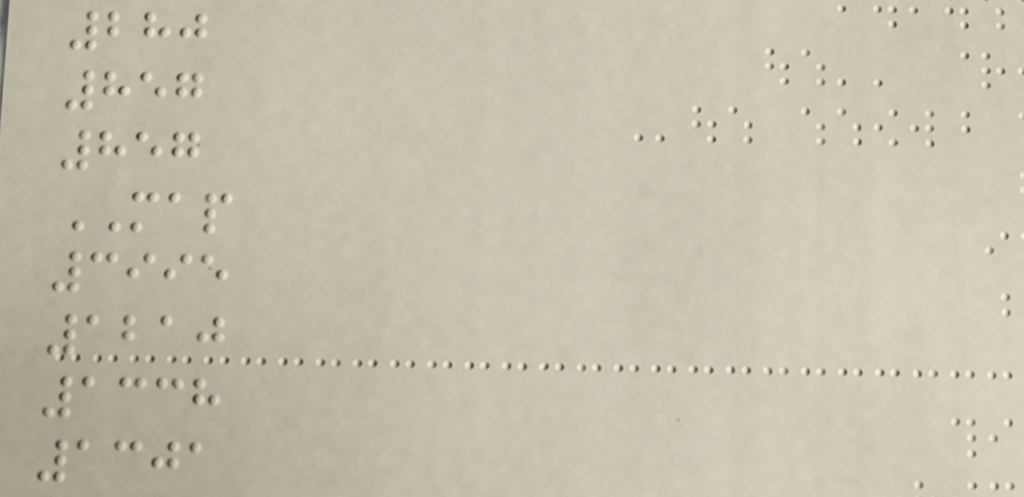280
857
857
MAP
3995
1210
1338
1301
